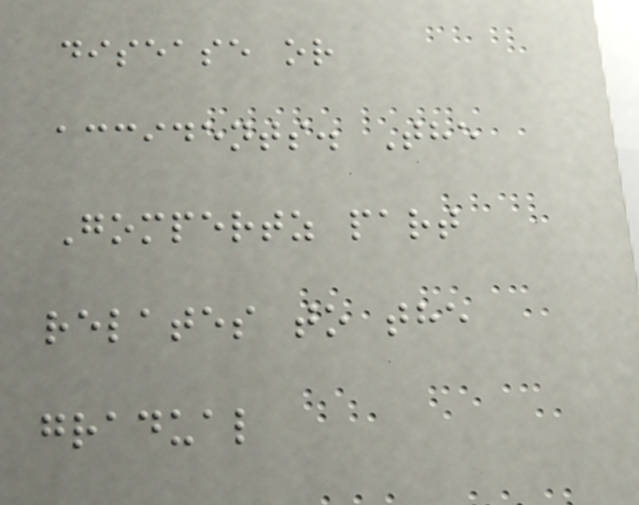disease or
accidents. The
Gompertz part
relates to the
gradual
